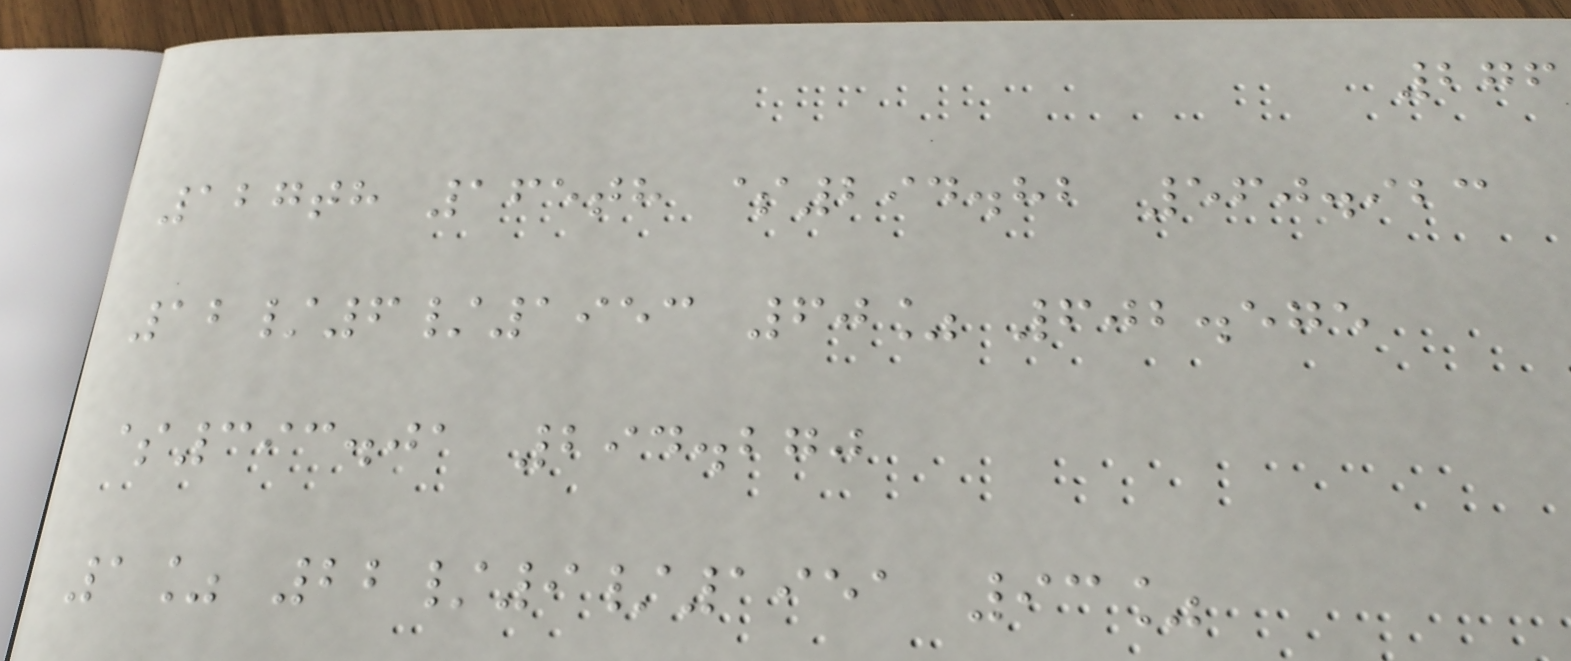276
127th 165th $294.82 560.923
12/6/1953 60% 602.575
$393.01 294.270
1% 22/9/1951 93%
